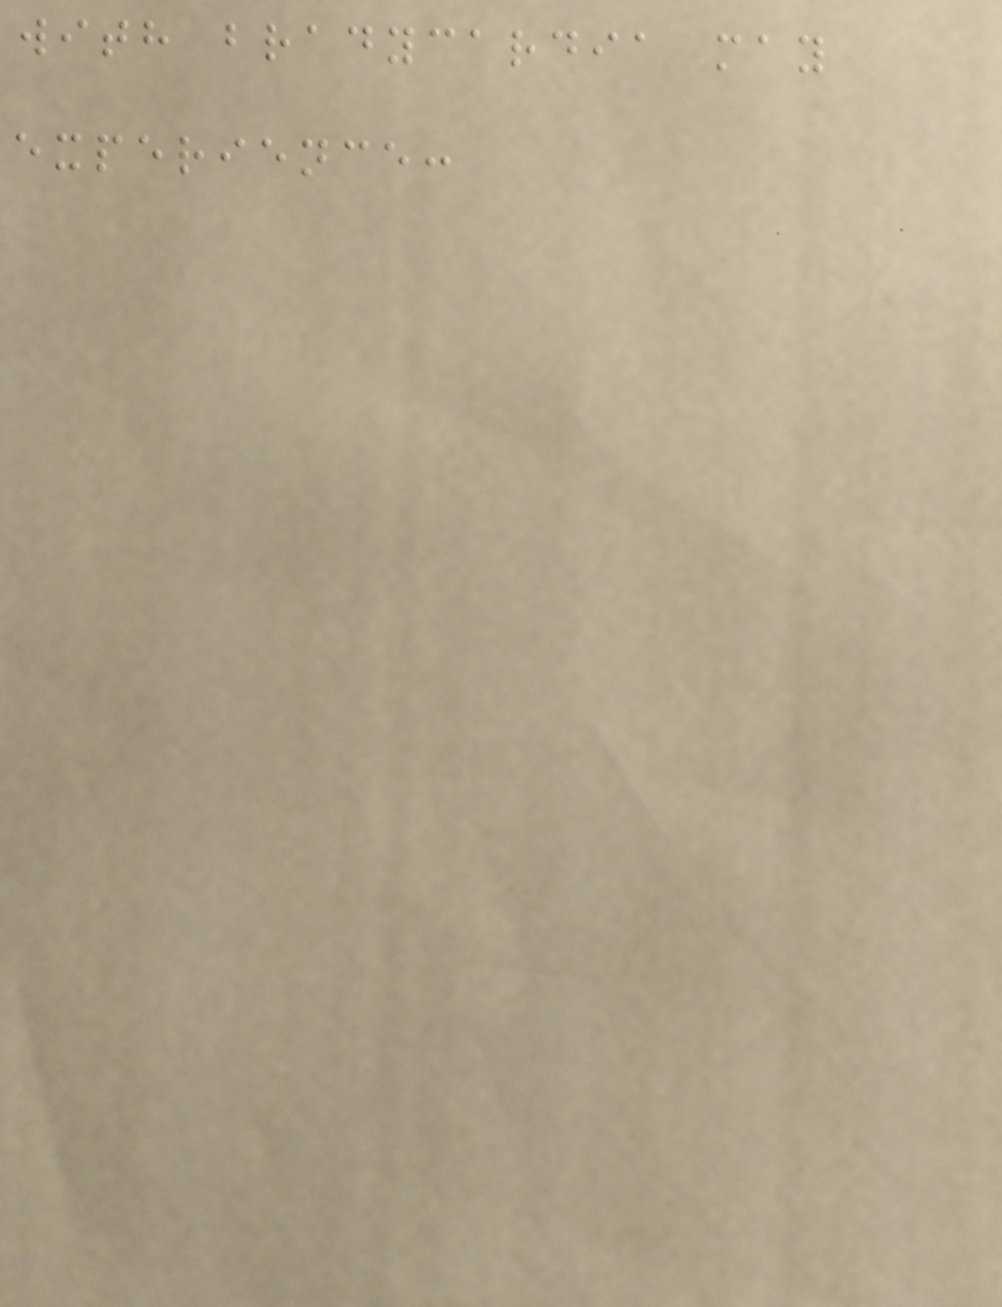with bradycardia may
experience:
